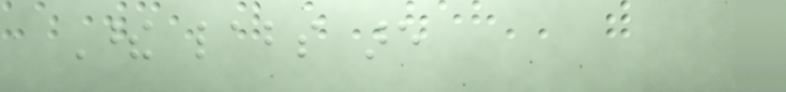These labs are
